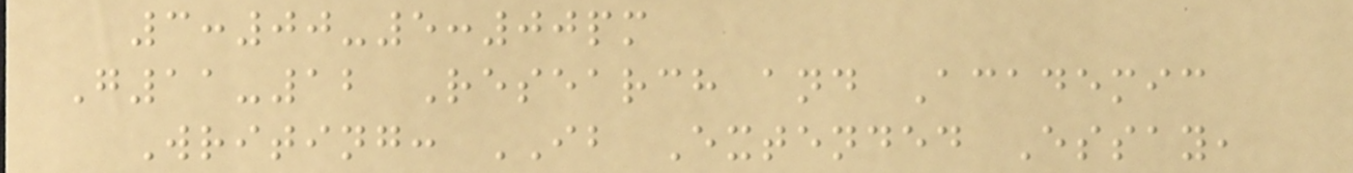3:00-5:00pm
G11-12 Research and Academic
Writing: IB Extended Essay,
